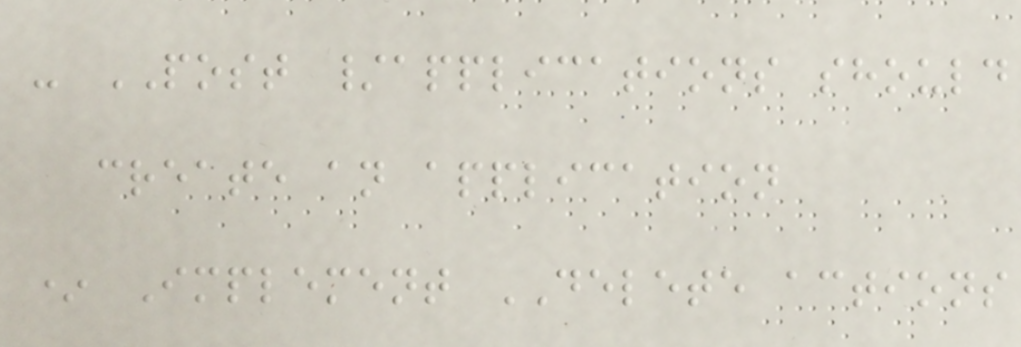- POST /applications should
create an application
* Implement DELETE actions
